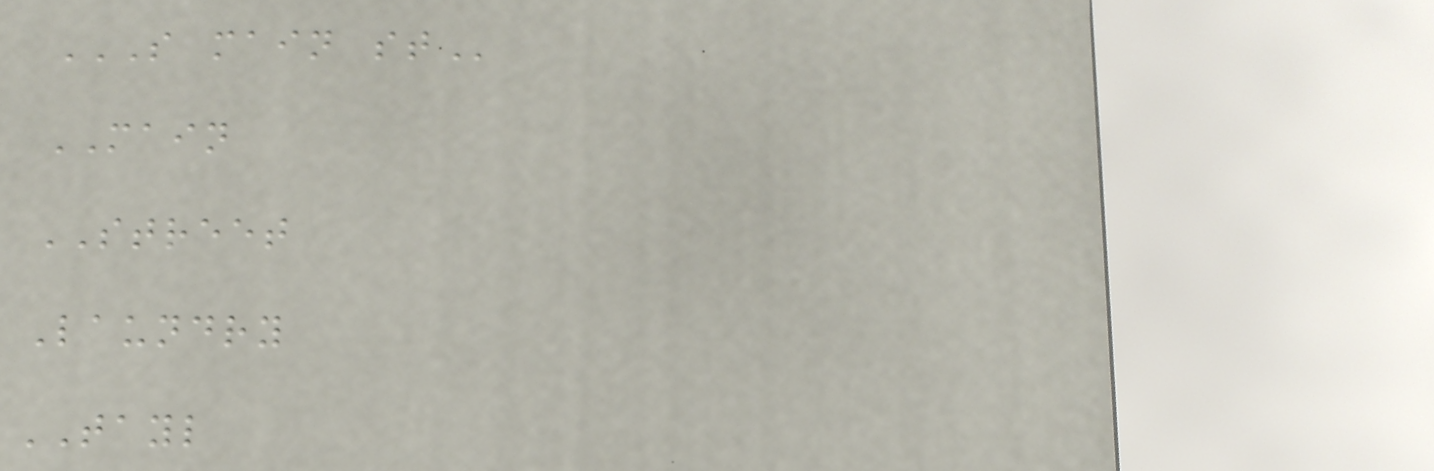S MAIN ST
MAIN
STREET
Laundry
TAYL
